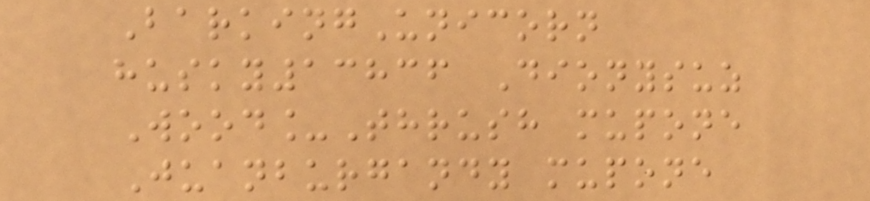BarkingUnicorn
husky13836 Dionysuz
Wood_Thrush mupone
Juanburgandy mupone
